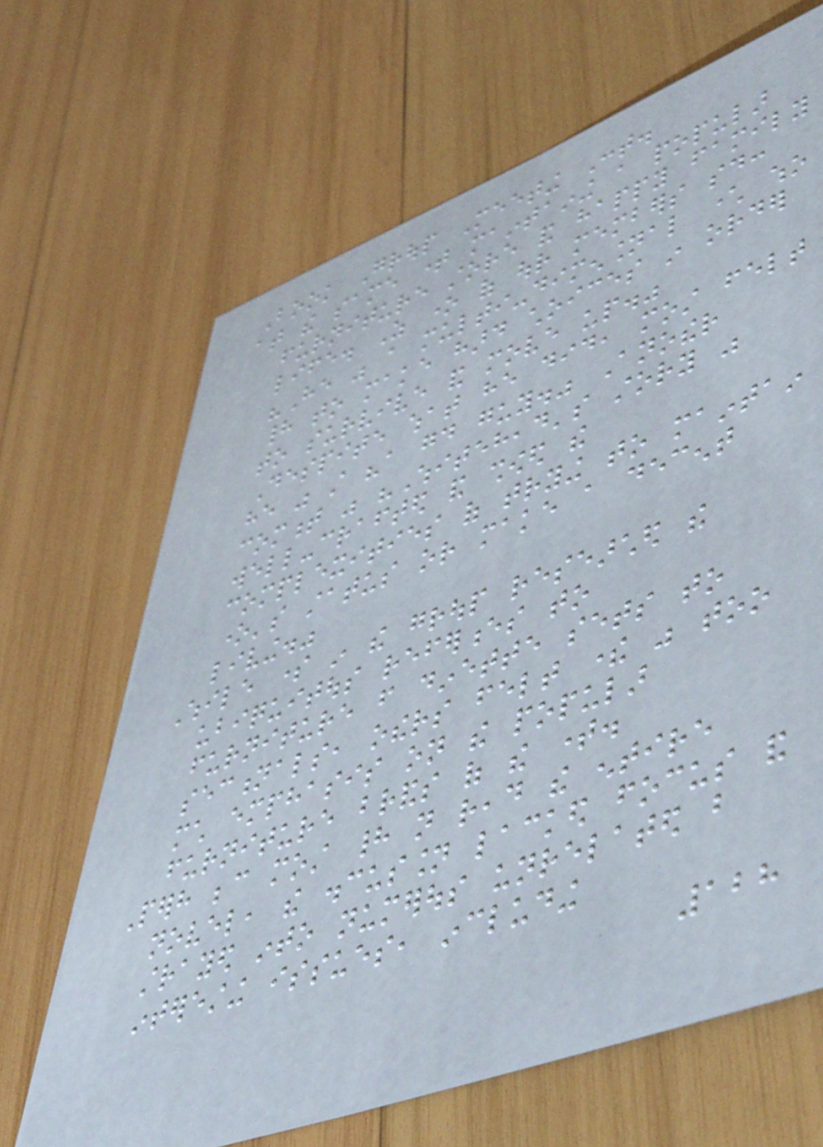Book Group Meeting Cont.
at the same time maintaining a popular
furniture store and happy family
life. As one of our members said:
"He was a multi-dimensional character who
had to make hard choices in order
to survive and move up."
Despite what he did, most felt
he was still "a good guy." Another
comment was "Whitehead's story was
well-crafted and showed the
complexities of trying to maintain
one's status or make a decent
living."
While some in the group researched the
ubiquitous references to
furniture from dinette sets to
sectionals, others felt there was too
much emphasis on the popular
furniture brands of the time.
Perhaps because most had not read the entire
novel, the discussion lacked focus and
strayed into numerous unrelated but
interesting issues, including
128
